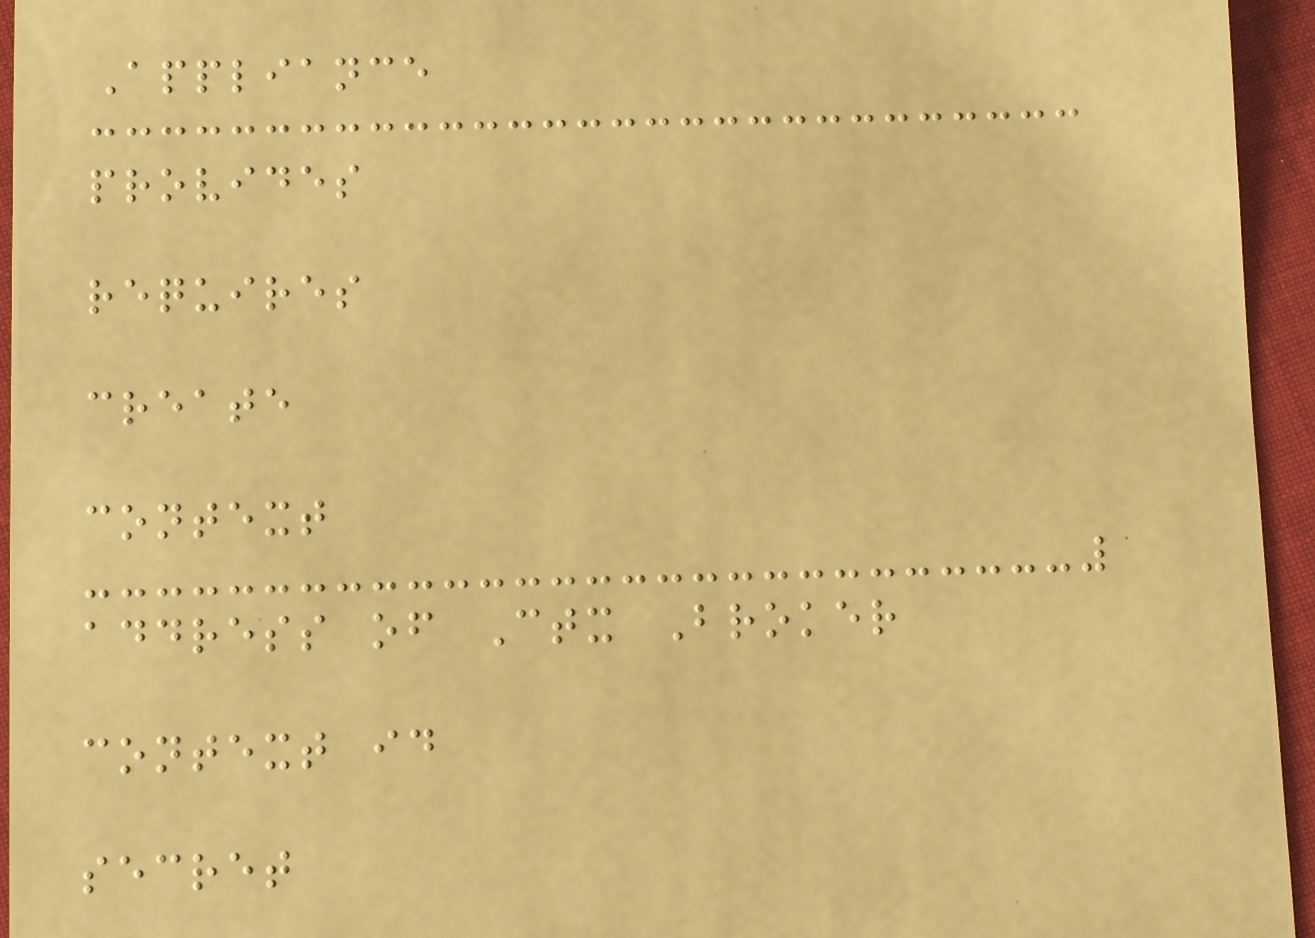Appliance
provides
requires
create
context
address of Ctx Broker
context id
secret
